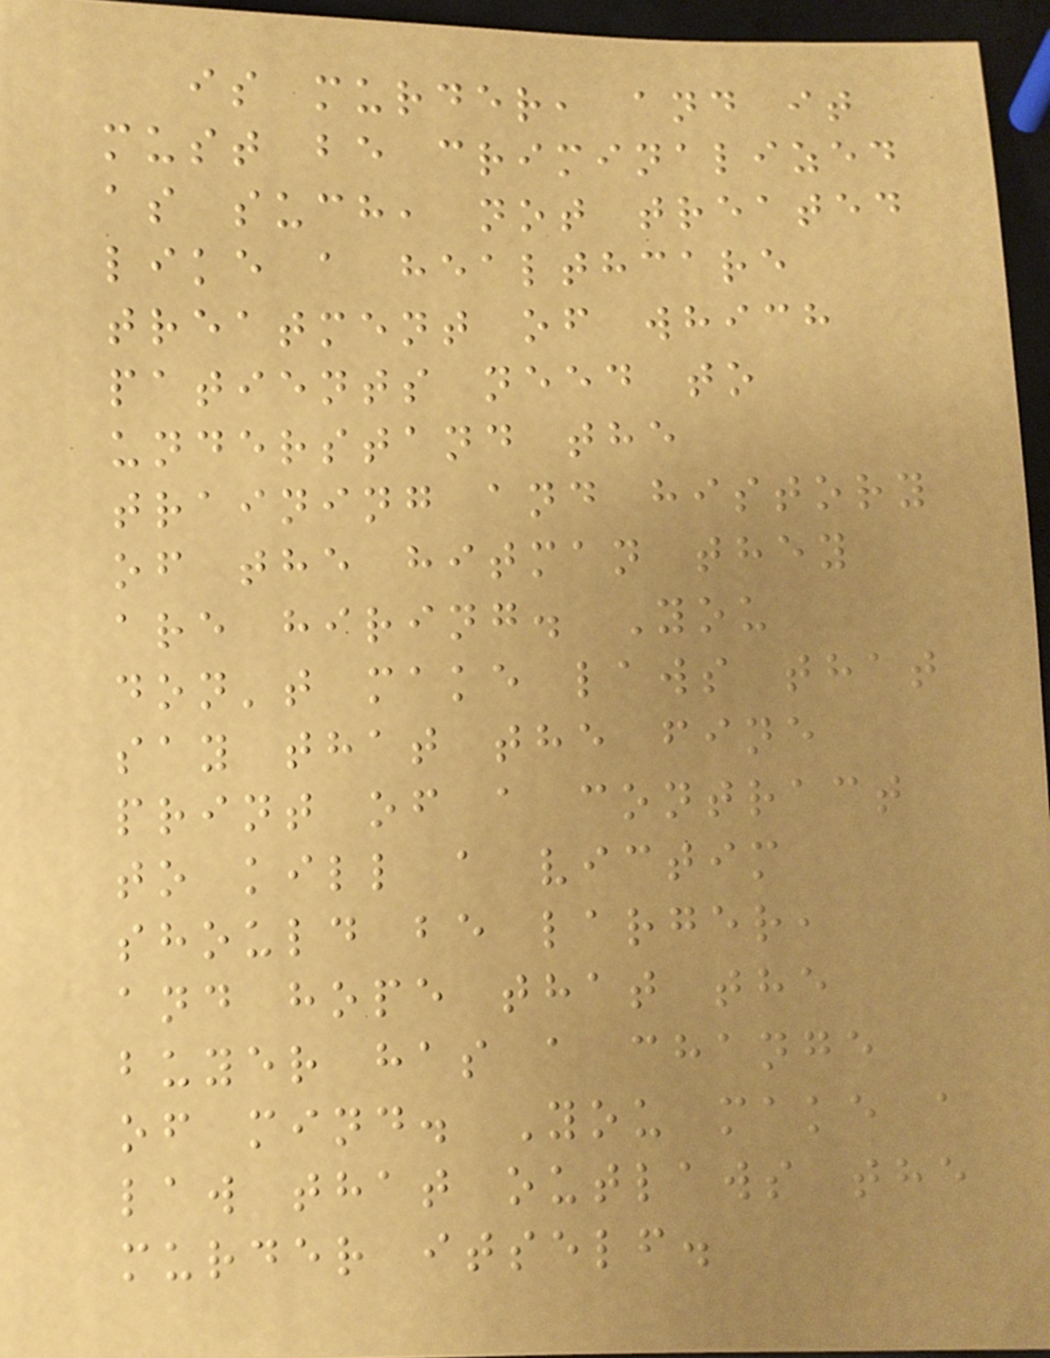is murder, and it
must be criminalized
as such, not treated
like a healthcare
treatment of which
patients need to
understand the
training and history
of the hitman they
are hiring. You
don't make laws that
say that the fine
print of a contract
to kill a victim
should be larger,
and hope that the
buyer has a change
of mind. You make a
law that outlaws the
murder itself.
